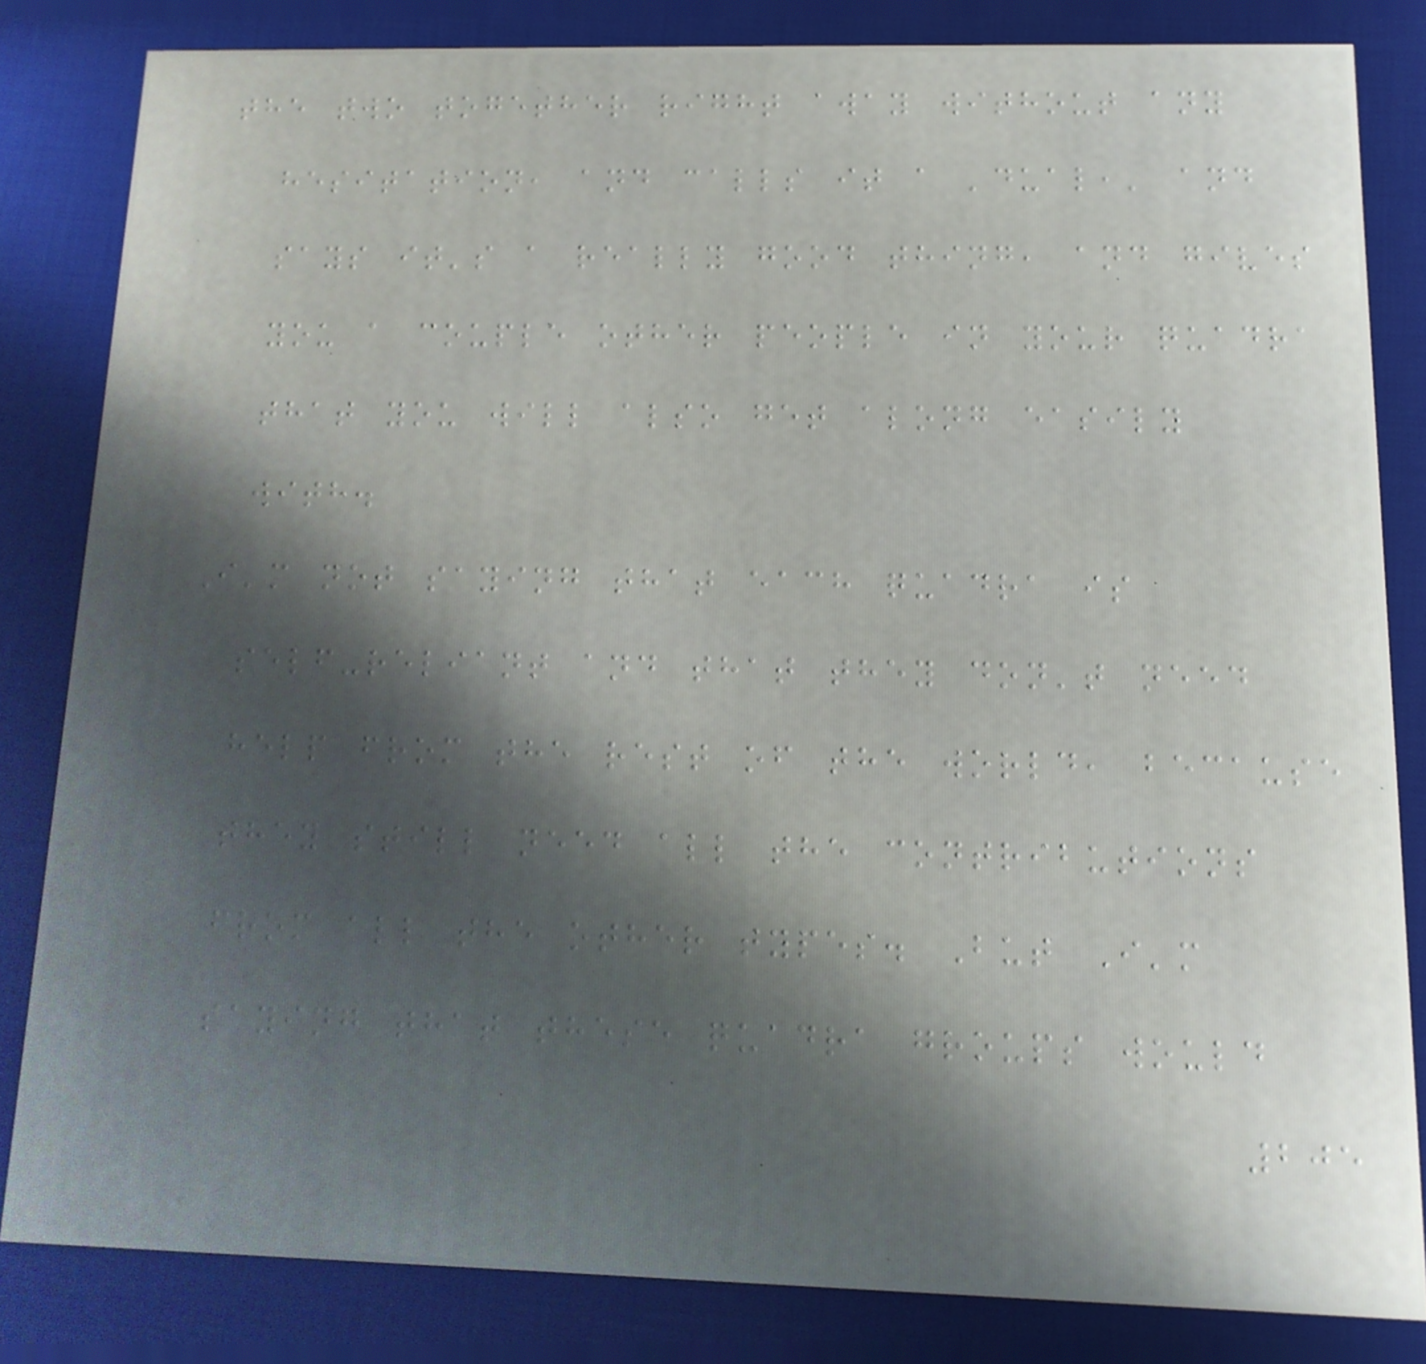the two together right away without any
hesitation, and calls it a 'dual,' and
says it's a really good thing, and gives
you a couple other people in your quadra
that you will also get along easily
with.
I'm not saying that each quadra is
self-reliant and that they don't need
help from the rest of the world, because
they still need all the contributions
from all the other types. But I'm
saying that these quadra groups would
205
